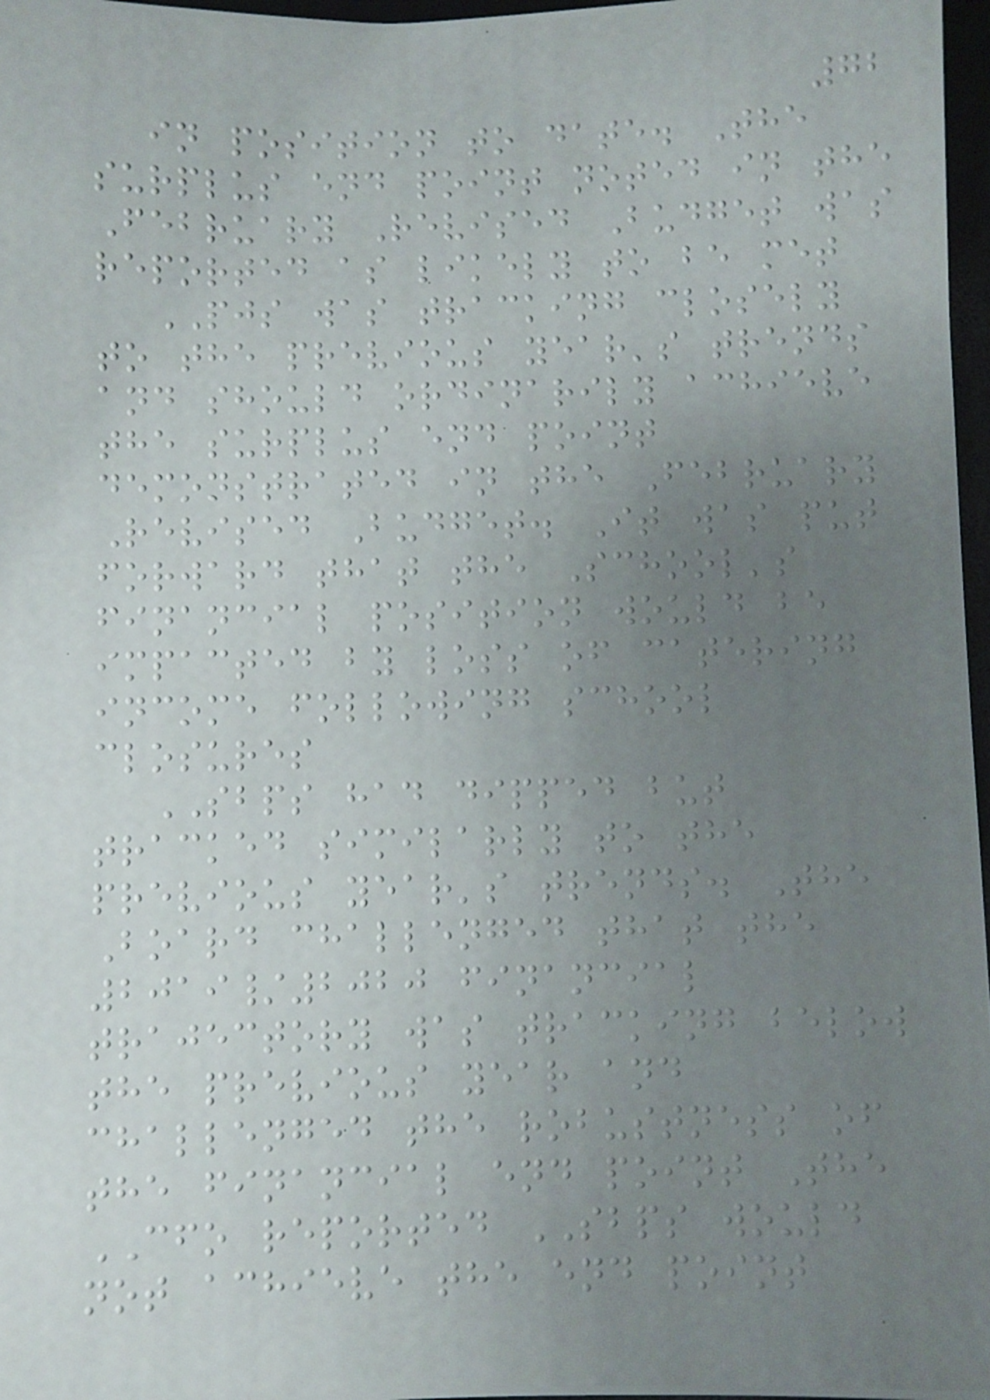72
in position to date. The
surplus end point noted in the
February Revised Budget was
reported as likely to be met
PJS was tracking closely
to the previous year's trends
and should ordinarily achieve
the surplus end point
demonstrated in the February
Revised Budget. It was put
forward that the School's
financial position would be
impacted by loss of catering
income following school
closures
SBPS had dipped but
tracked similarly to the
previous year's trends. The
Board challenged that the
2019/2020 financial
trajectory was tracking below
the previous year and
challenged the robustness of
the financial end point The
CFO reported SBPS would
not achieve the end point
